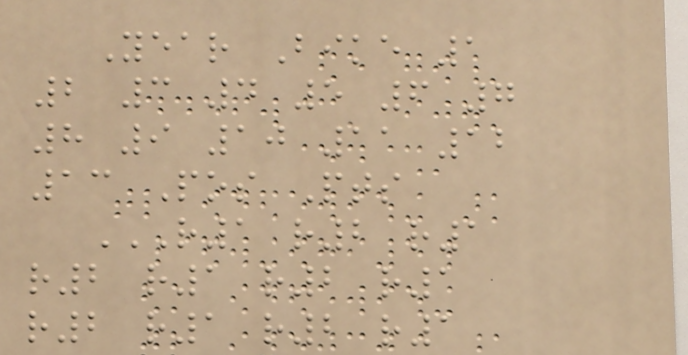Year Bike 1
2 3 4 5 6 7
8 9 10 11 12
13 Pos Pts
R1 R2 R1
R2 R1 R2 R1
R2 R1 R2 R1
